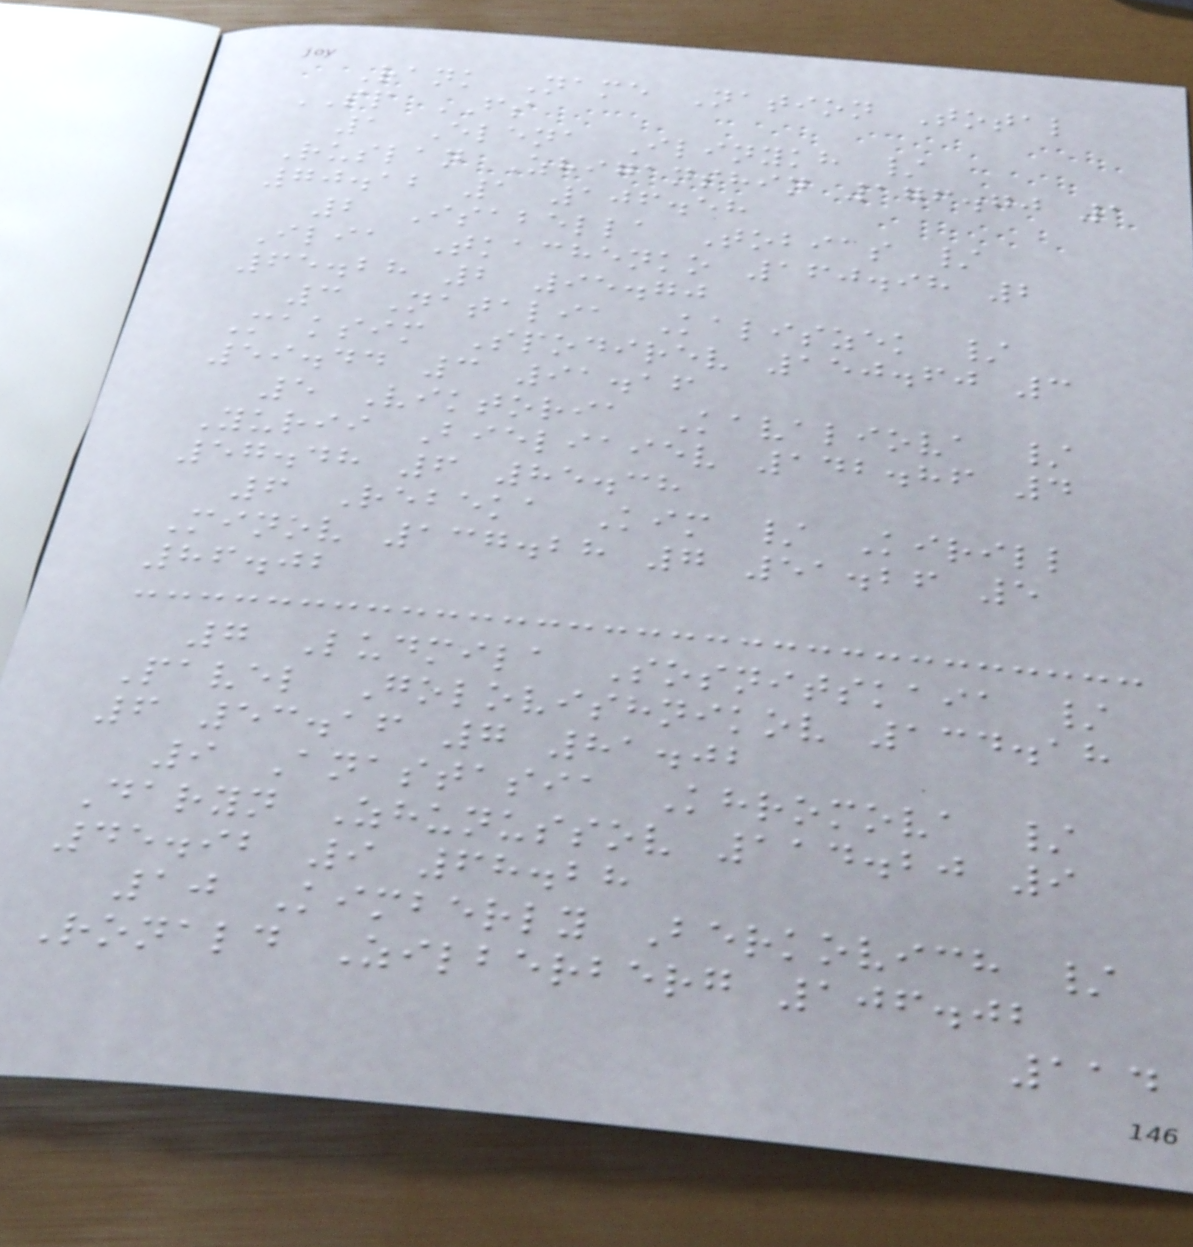Rank Name Nation Total
SP FS
1 Elena Ilinykh /
Ruslan Zhiganshin 176.70 1
70.12 1 106.58
2 Isabella Tobias /
Ilia Tkachenko 160.98 2
65.28 2 95.70
3 Natalia Kaliszek /
Maksim Spodirev 150.60 3
59.44 3 91.16
5 Viktoria Kavaliova /
Yurii Bieliaiev 142.86 4
57.48 6 85.38
6 Rebeka Kim / Kirill
Minov 137.28 7 51.26 5
86.02
7 Ludmila Sosnitskaia /
Pavel Golovishnikov 134.18
6 53.16 7 81.02
9 Anastasia Khromova /
Daryn Zhunussov 114.20 9
45.92 9 68.28
10 Kimberly Berkovich /
Ronald Zilberberg 106.02
114
